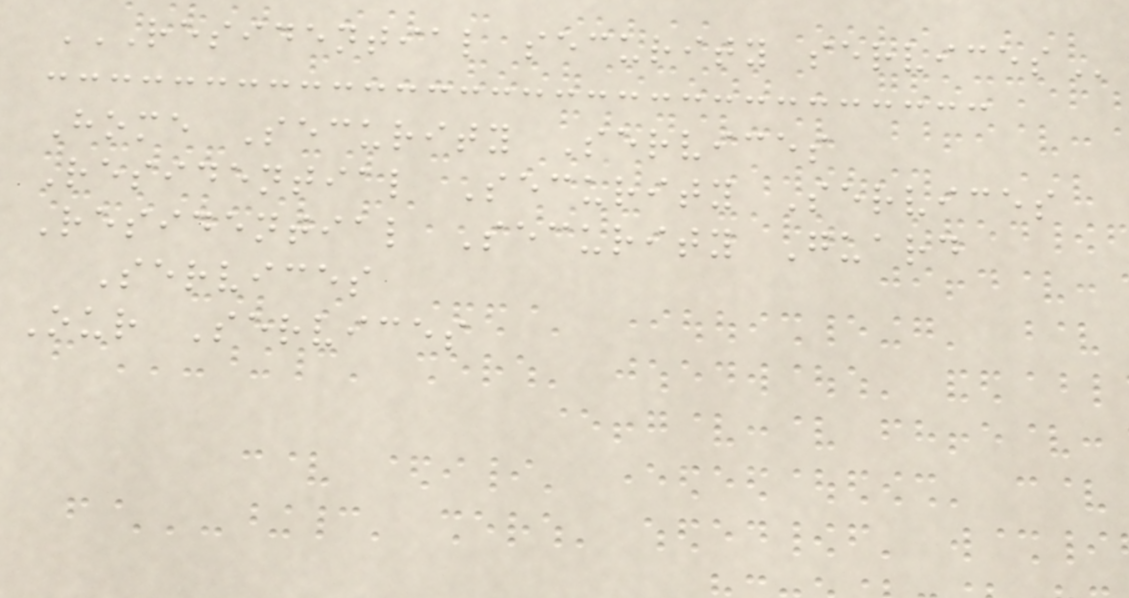RESIDENTIAL SECURITY SERVICES
Home Security Services
Residential Security Services
Residential Security Guard
Services
Our Services
